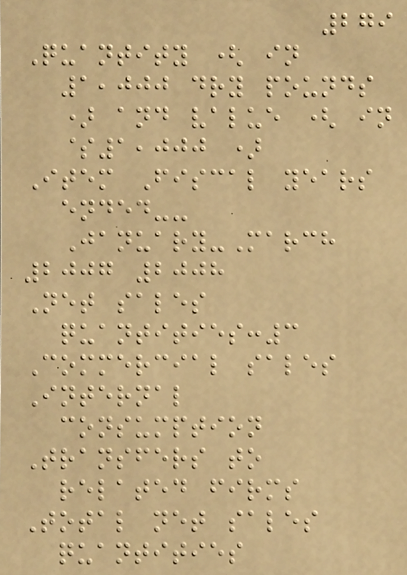279
Quantity ( in
1,000 dry pounds
) and value ( in
$1,000 )
Item Fiscal years
ended--
January-March
2007 2008
Net sales
quantities:3
Commercial sales
Internal
consumption
Transfers to
related firms
Total net sales
quantities
